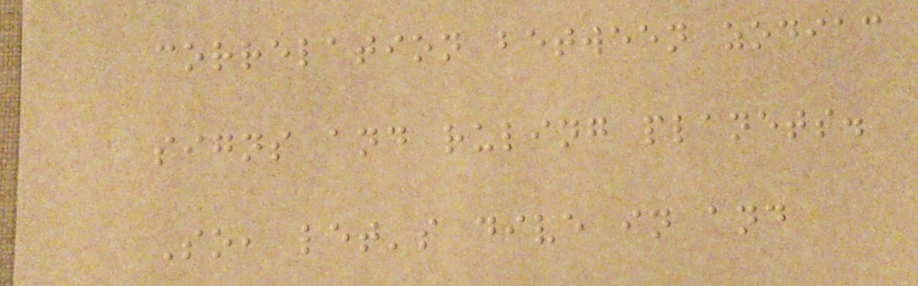correlation between zodiac
signs and ruling planets.
So, let's dive in and
